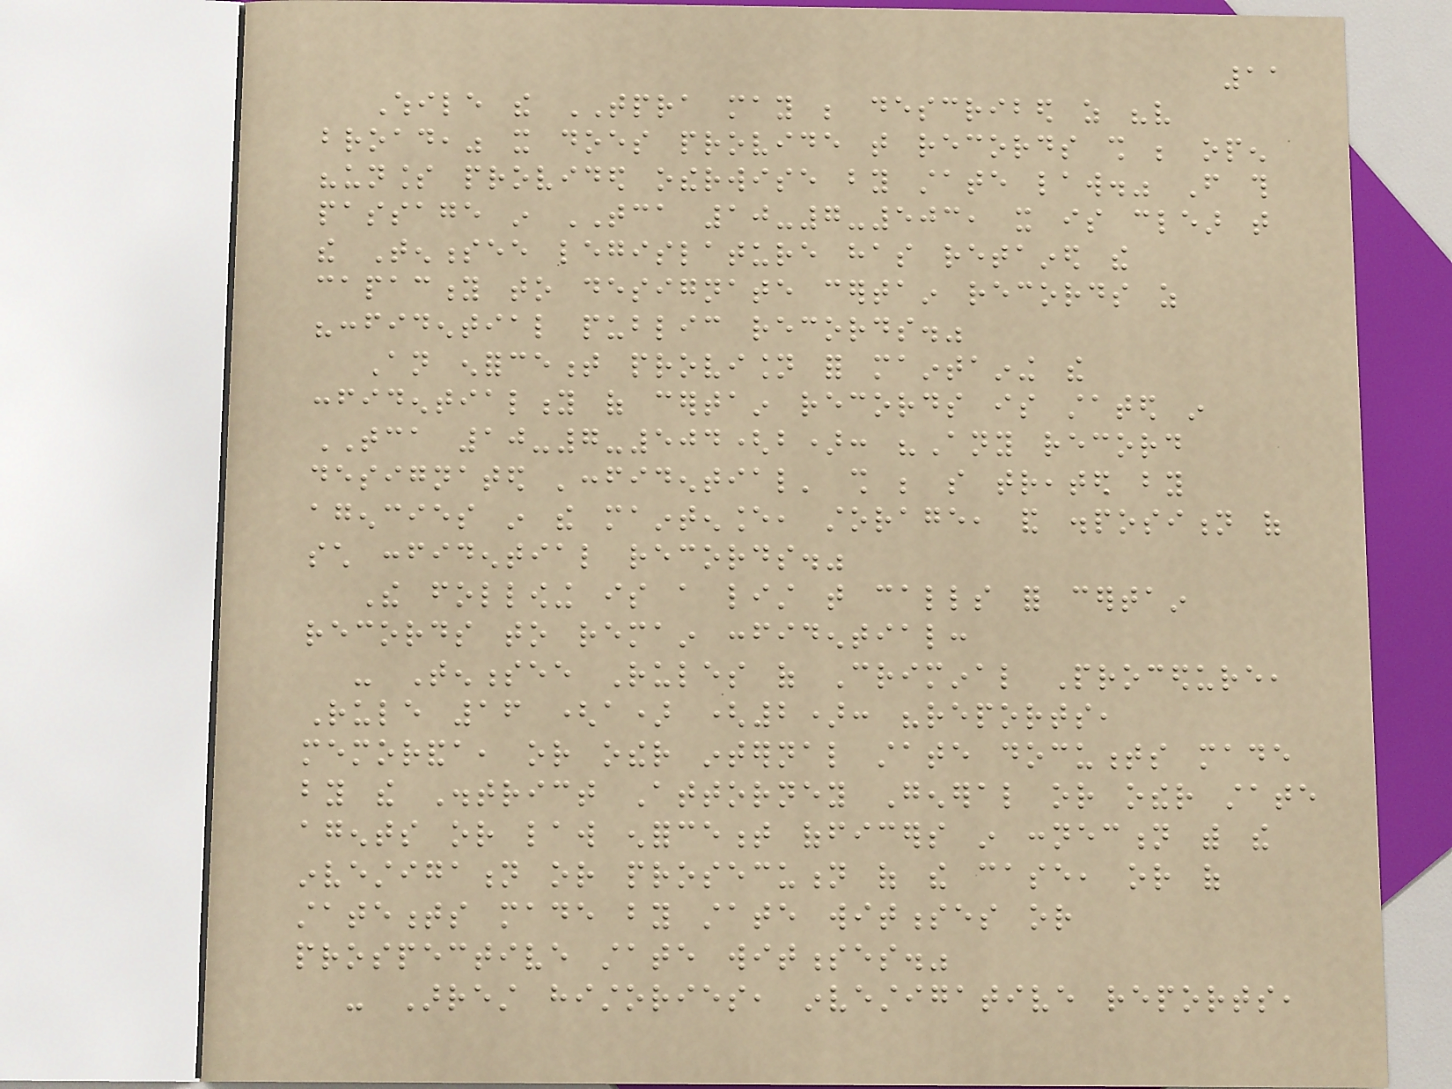11
While the TPRA may be described as "very
broad," it does provide that records shall be open
"unless provided otherwise by state law." From this
passage in TCA 10-7-503, it is clear that
the Tennessee legislature has retained the
capacity to designate certain records as
"confidential public records."
An enforcement provision for maintaining the
confidentiality of certain records is stated in
TCA 10-7-504(b): "Any record
designated 'confidential' shall be so treated by
agencies in the maintenance, storage, and disposition of
such confidential records."
The following is a list that calls for certain
records to remain confidential:
- Tennessee Rules of Criminal Procedure,
Rule 16 (a) (2): "reports,
memoranda, or other internal state documents made
by the District Attorney General or other state
agents or law enforcement officers in connection with the
investigation or prosecution of the case, or of
statements made by state witnesses or
prospective state witnesses."
- Arrest histories, investigative reports,
